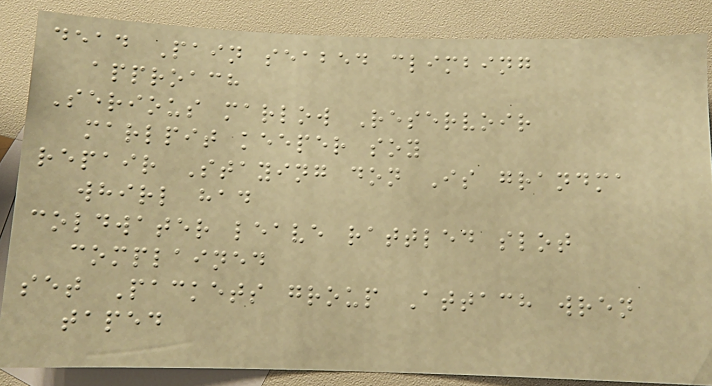dead Pain seabed climbing
approach
Serious marlow Reservoir
marlpit keeper soy
repair Staying don Is grandma
whirl had
coldwater leave rattled slot
complained
set Packets group Attach wren
taped
